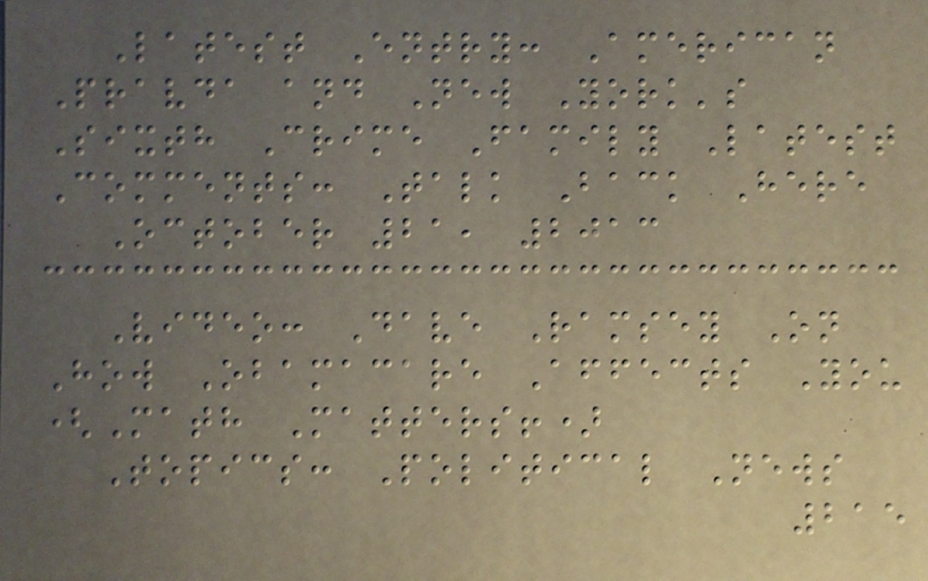Latest Entry: American
Pravda and New York's
Sixth Crime Family Latest
Comments: Talk Back Here
October 21, 2013
Video: Dave Ramsey On
How Obamacare Affects You
(Math Matters!)
Topics: Political News
215
